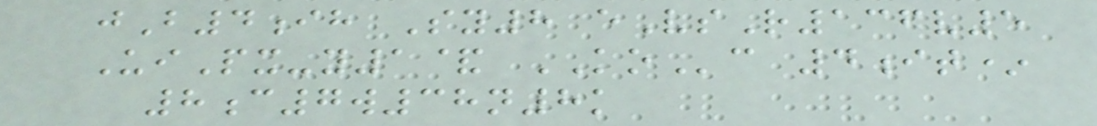jB4ih Sy8 eVsR136v5
UiPx-y1& KOc 4it*
8c7w38n8k
